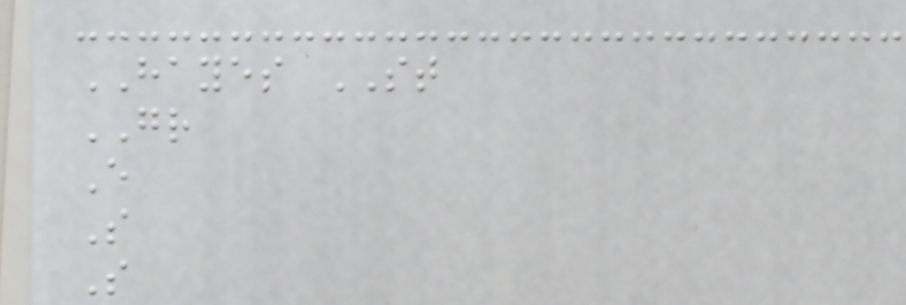HAYES ST
GR
E
S
S
